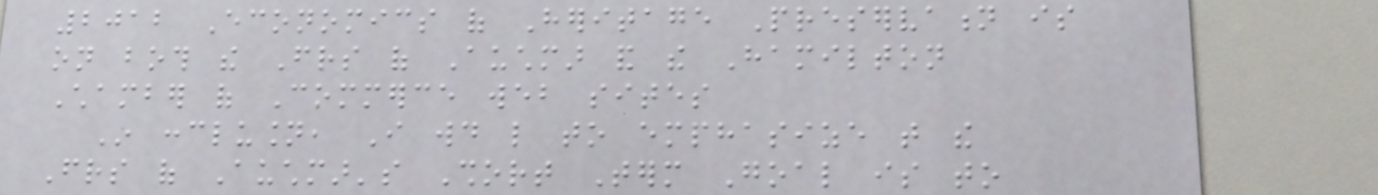2012 Economics of Heritage Preservation is
on both the Friends of Auchmar and the Hamilton
Chamber of Commerce web sites
In conclusion, I would like to emphasize that the
Friends of Auchmar's Short Term Goal is to
